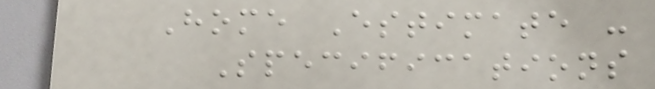Home Estimate -
Specifications
